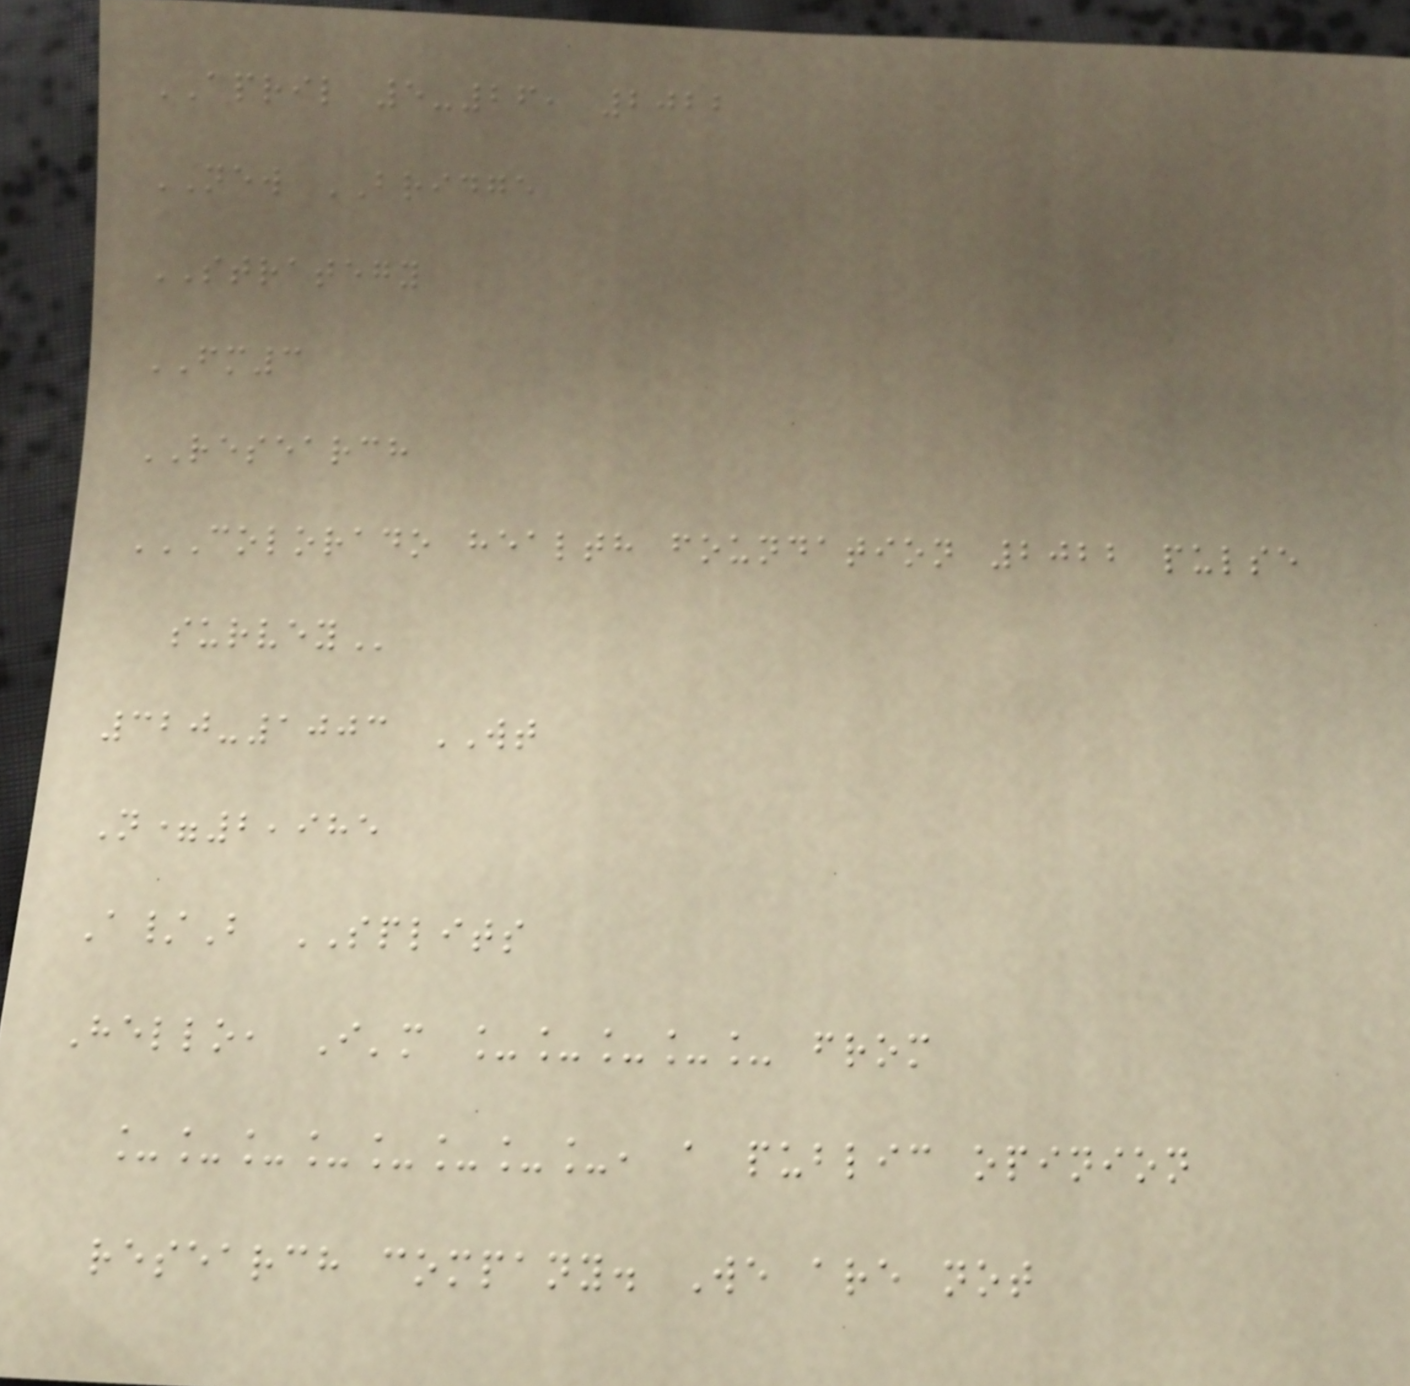APRIL 5-26, 2022
NEW BRIDGE
STRATEGY
FM3
RESEARCH
COLORADO HEALTH FOUNDATION 2022 PULSE
SURVEY
320-1003 WT
N=2,985
A/B SPLITS
Hello, I'm _____ from
________, a public opinion
research company. We are not
